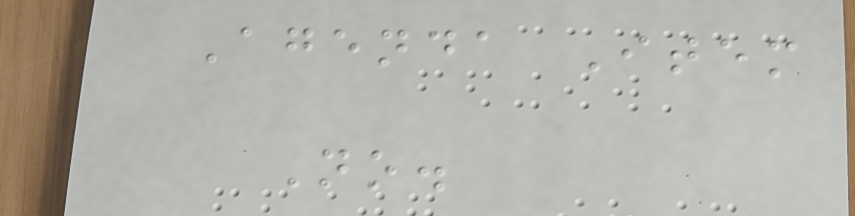Agenda Item
No.
